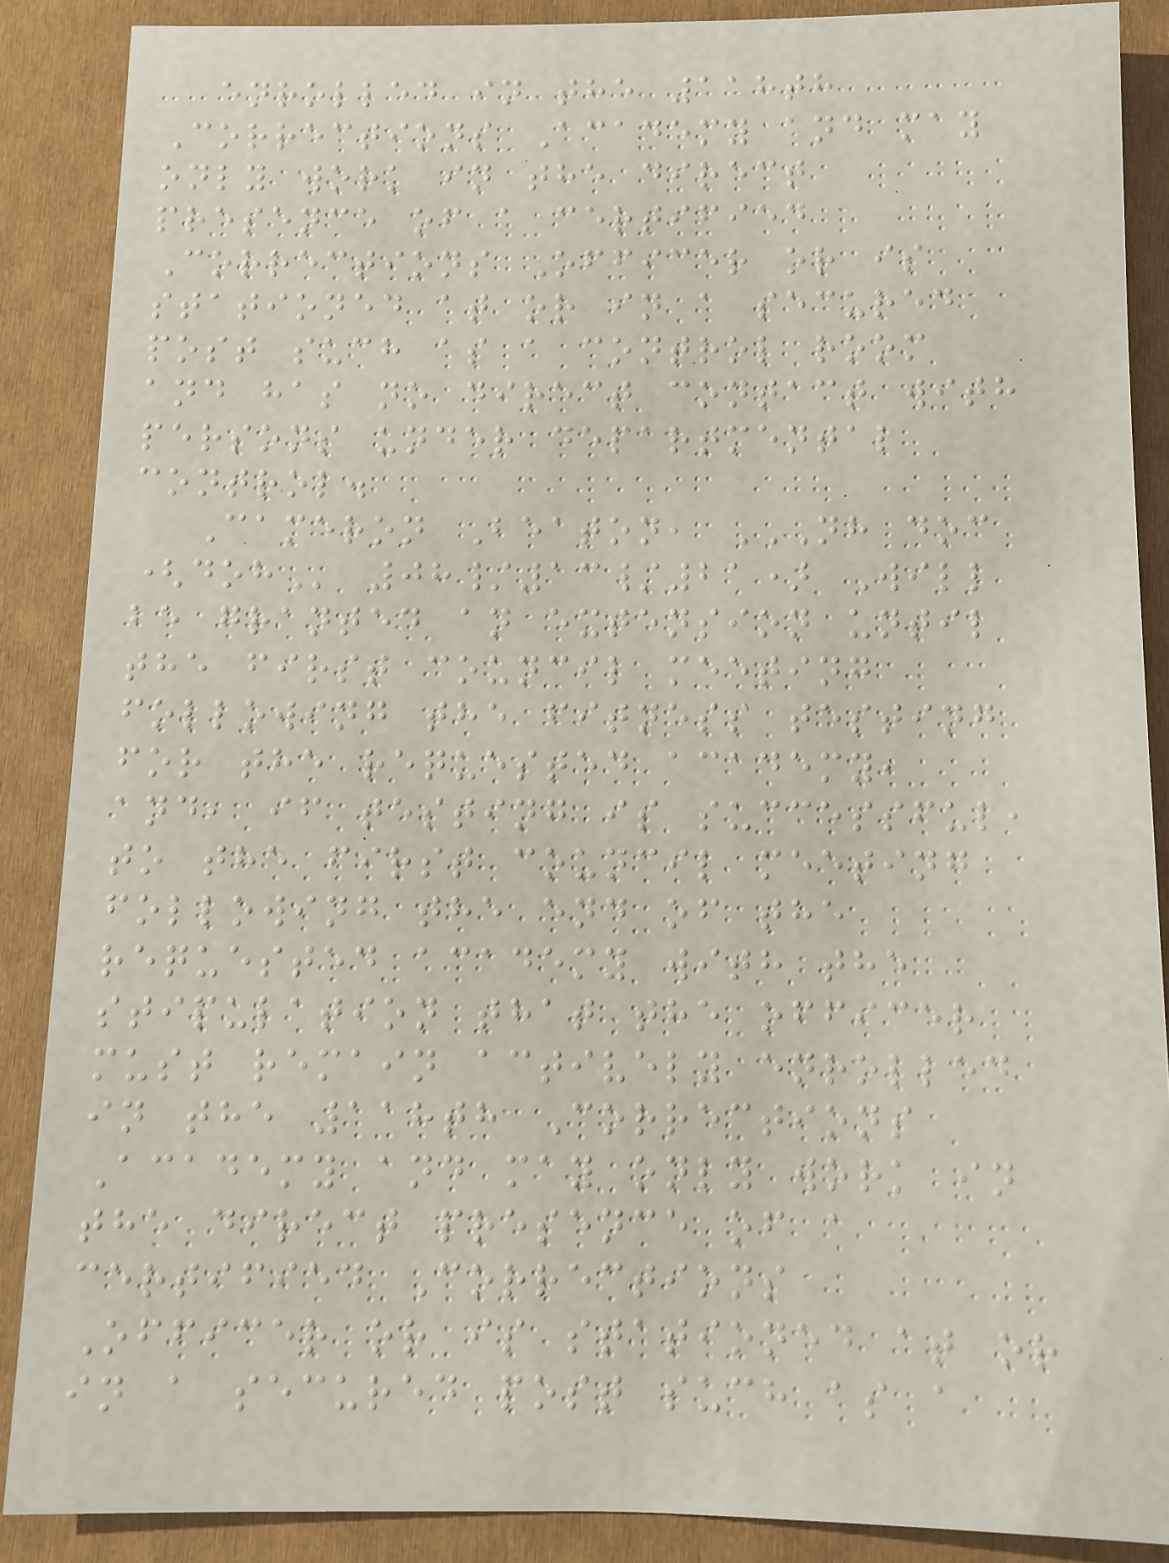enrolled in the 118th
Corrections Academy and may
only work in the direct
presence of a certified
Corrections Officer or is
stationed at or in a secured
post such as a control room
and has no direct contact with
persons under departmental
control.
Cameron Beaton, NH DOC
(DOH 08/13/21) Will
be granted an extension until
the first council meeting
following the fitness testing
for the requested academy,
and, if testing is successful,
to the first council meeting
following the end of the
requested academy with the
stipulation that the officer
must remain actively enrolled
in the 118th Corrections
Academy and may only work in
the direct presence of a
certified Corrections
Officer or is stationed at or
in a secured post such as a
